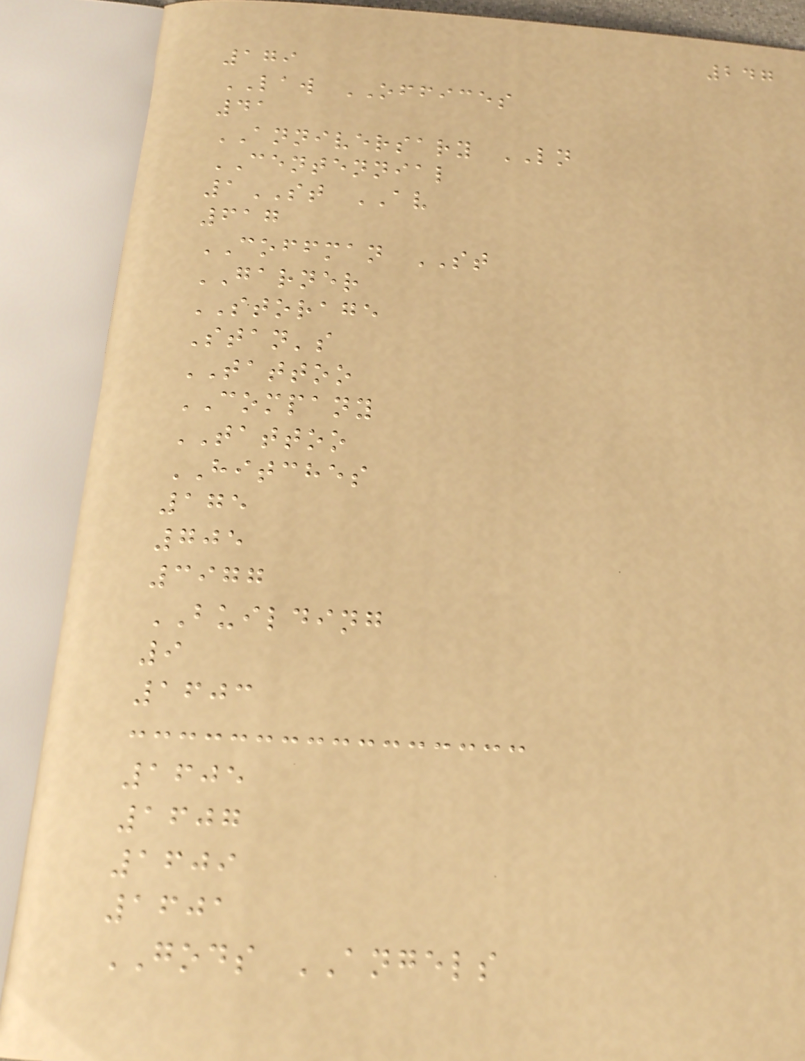247
179
LAW OFFICES
41
ANNIVERSARY LN
CENTENNIAL
1ST AV
617
COFFMAN ST
GARNER
STORAGE
Stan's
TATTOO
COMPANY
TATTOO
HITCHES
175
705
3977
BUILDING
9
1603
1605
1607
1609
1601
GODS ANGELS
